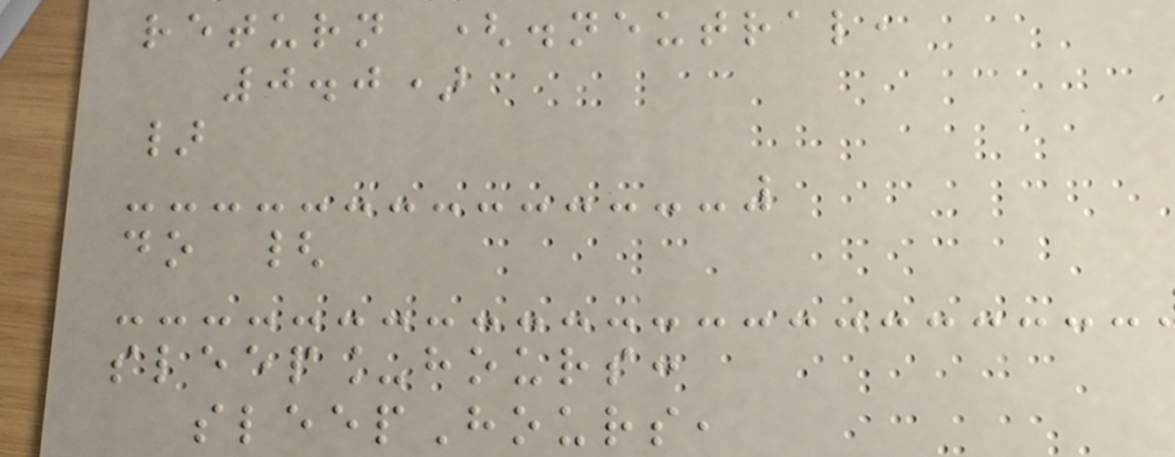return (.neutral,
0.0)
}
do {
sleep_hours:
sleepHours,
